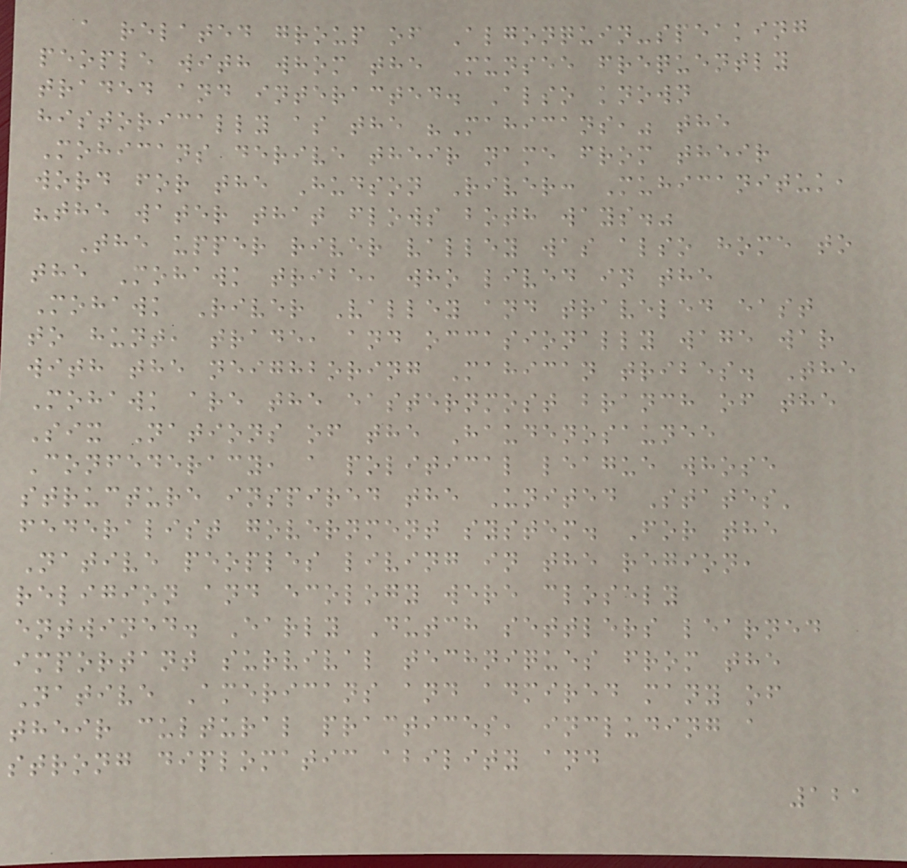a related group of Algonquin-speaking
people with whom the Munsee frequently
traded and interacted. Also known
historically as the "Mahicans," the
Mohicans derive their name from their
word for the Hudson River: Muhicanituk,
"the water that flows both ways."
The upper river valley was also home to
the Mohawk tribe, who lived in the
Mohawk River Valley and traveled east
to hunt, trade, and occasionally wage war
with the neighboring Mahican tribes. The
Mohawk are the easternmost branch of the
Six Nations of the Haudenosaunee
Confederacy, a political league whose
structure inspired the United States'
federalist government system. For the
Native peoples living in the region,
religion and ecology were closely
entwined. Early Dutch settlers learned
important survival techniques from the
Native Americans and admired many of
their cultural practices, including a
strong diplomatic ability and
121
